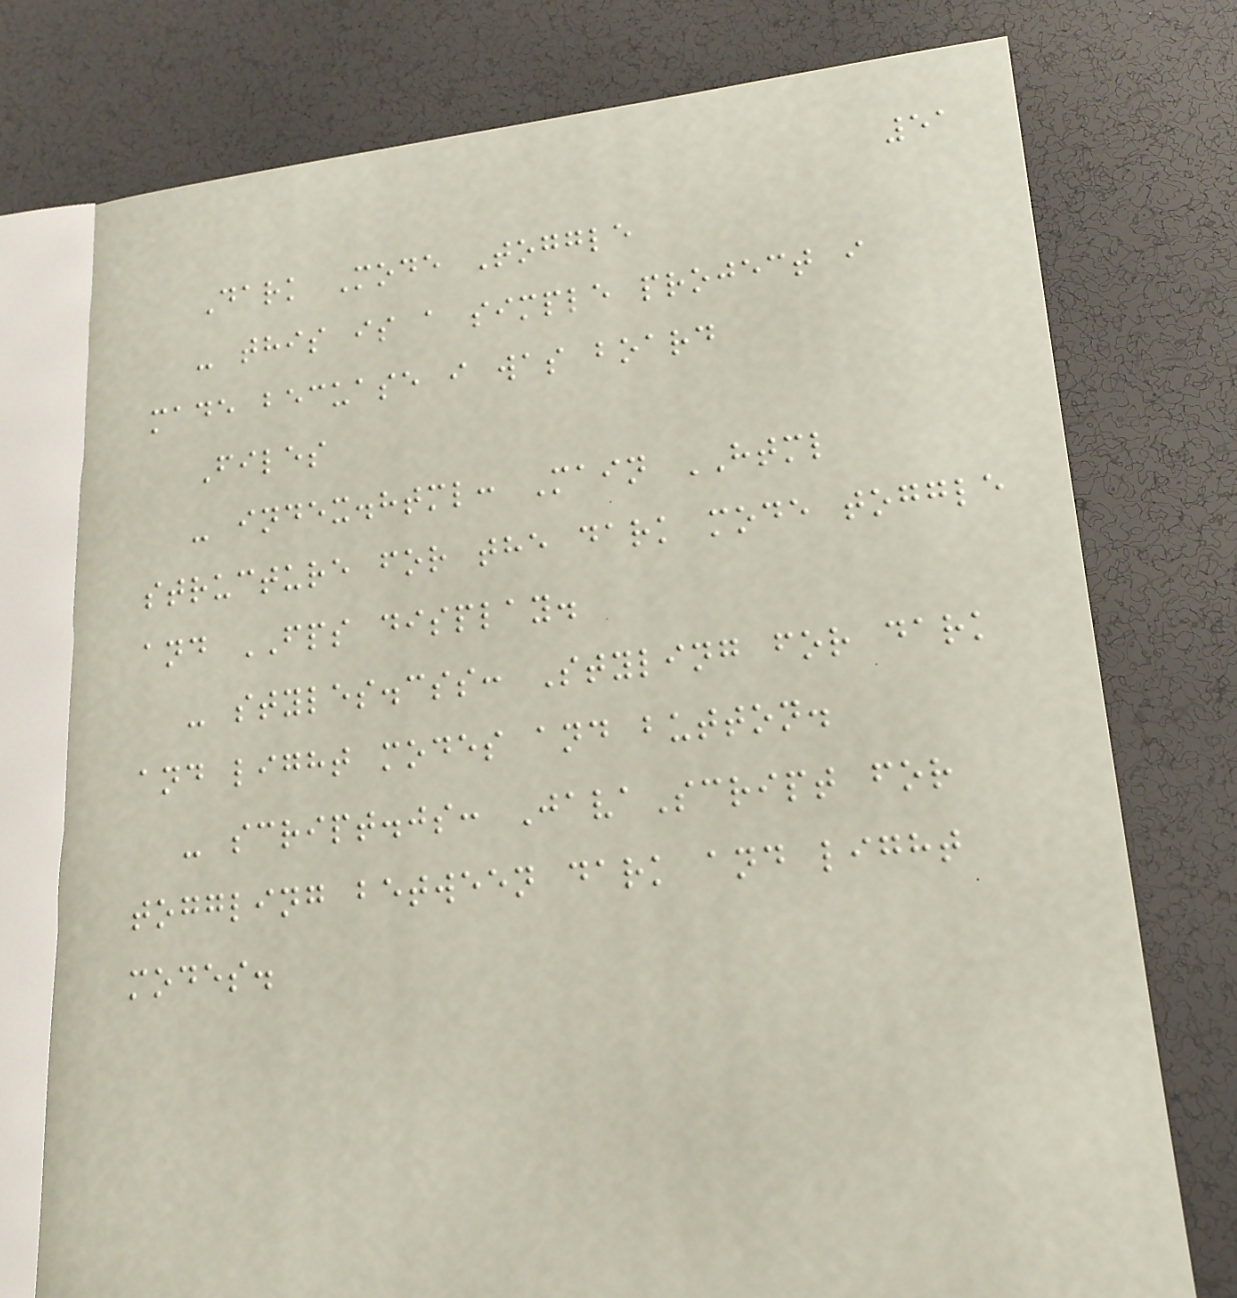51
Dark Mode Toggle
- this is a simple project i
made becuase i was board
Files
- index.html: Main HTML
structure for the dark mode toggle
and FPS display.
- styles.css: Styling for dark
and light modes and button.
- script.js: JavaScript for
toggling between dark and light
modes.
